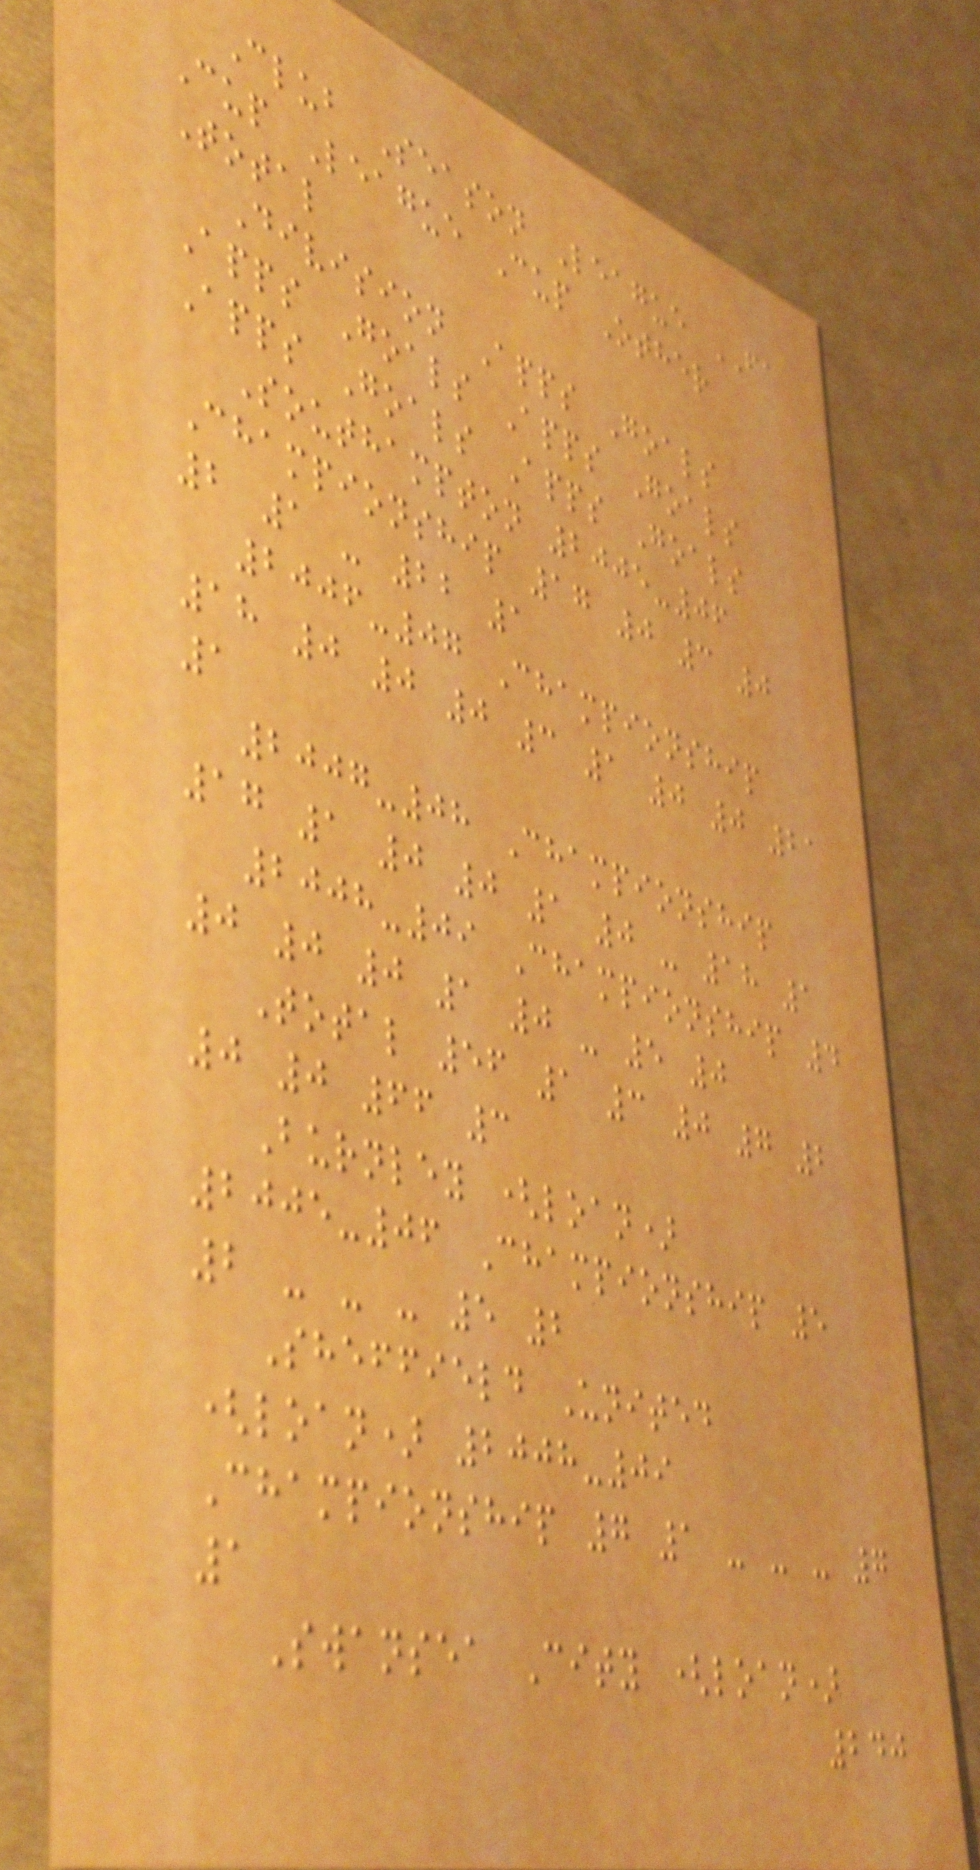Club Season League FA
Cup League Cup Other
Total
Division Apps Goals
Apps Goals Apps Goals
Apps Goals Apps Goals
Southampton 2005-06
Championship 17 0 3 0
2 1 - 22 1
2006-07 Championship
18 0 0 0 3 1 0 0 21
1
2007-08 Championship
17 1 0 0 1 0 - 18 1
2008-09 Championship 4
0 0 0 1 0 - 5 0
Total 56 1 3 0 7 2
0 0 66 3
Burnley (loan)
2005-06 Championship 5
2 - - - 5 2
Sheffield United
(loan) 2008-09
Championship 7 1 - - - 7
1
Swansea City (loan)
240
